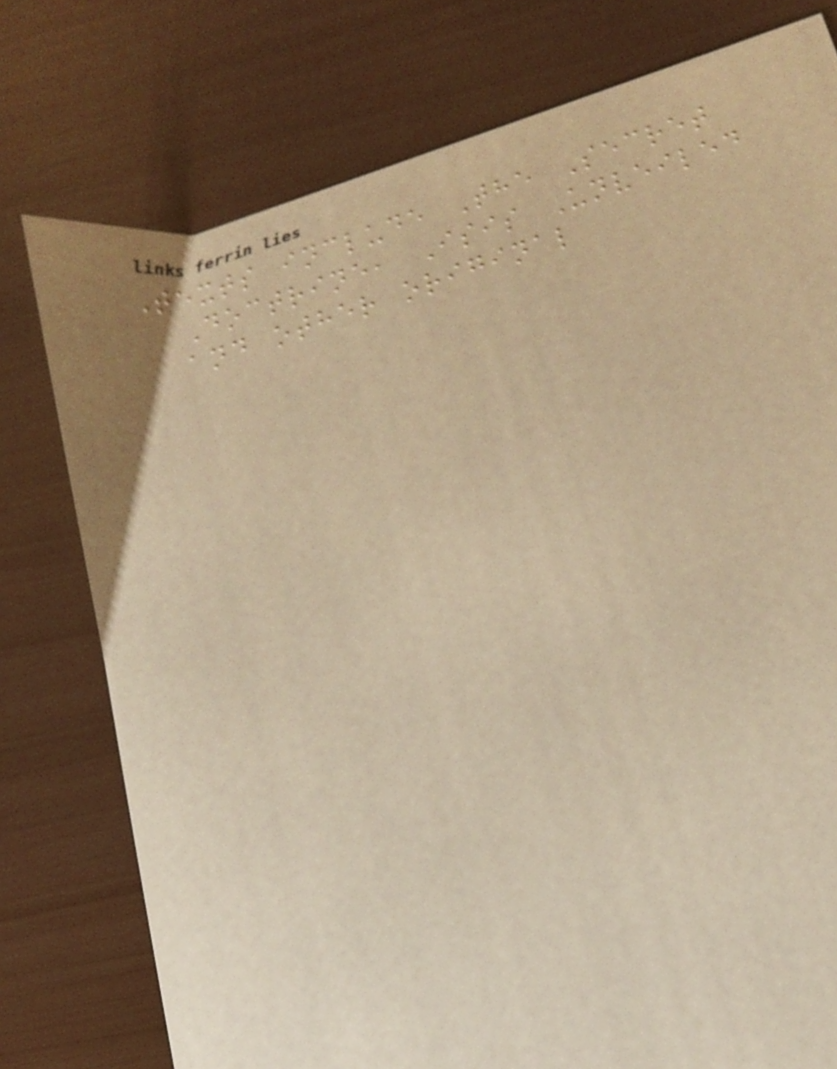Texts include The Secret
Doctrine, Isis Unveiled
and other original
